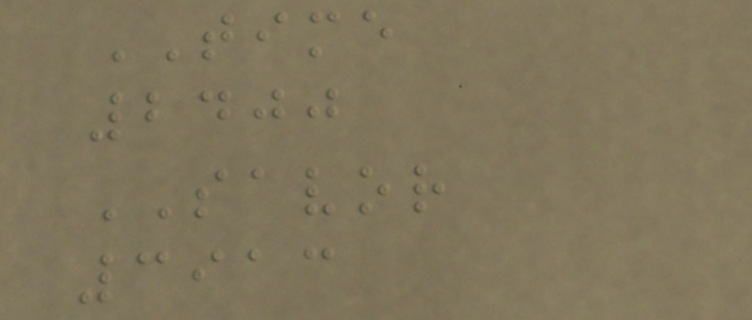TIME
2400
SAVOR
3913
